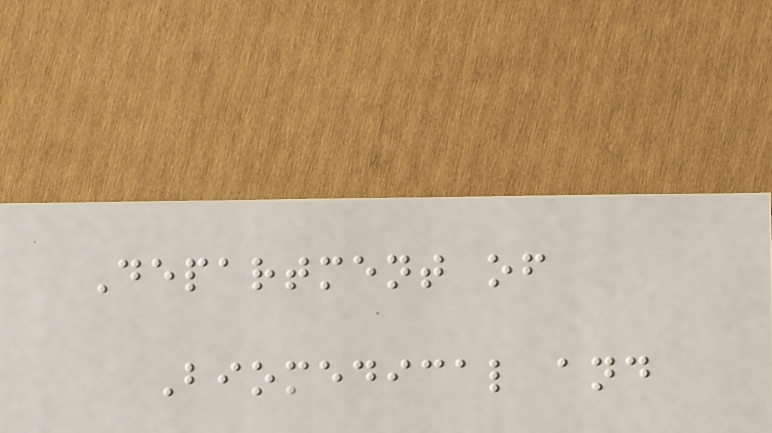Department of
Biomedical and
